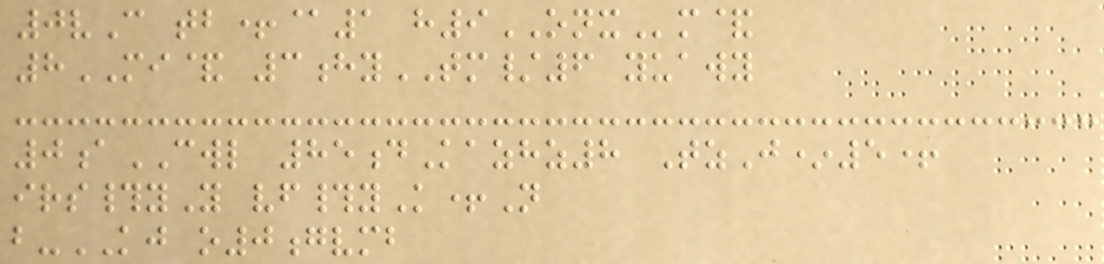0vC tb+@1 h9ONXm&
8MI& 3hyTM/6 yuawy
0aCWL 85dKazhz8 TzJ*5+
irs#yY vf#yK+N
b-KJ o0gvmb
